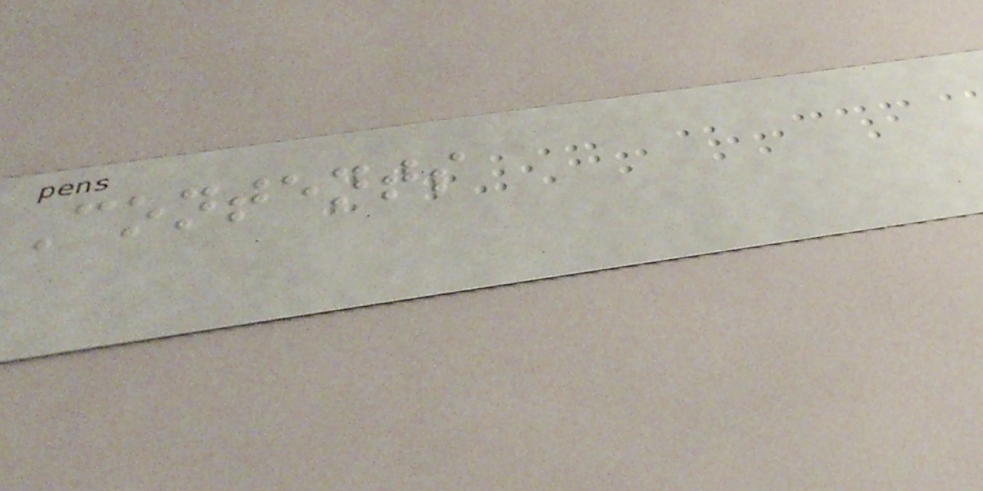Contents
